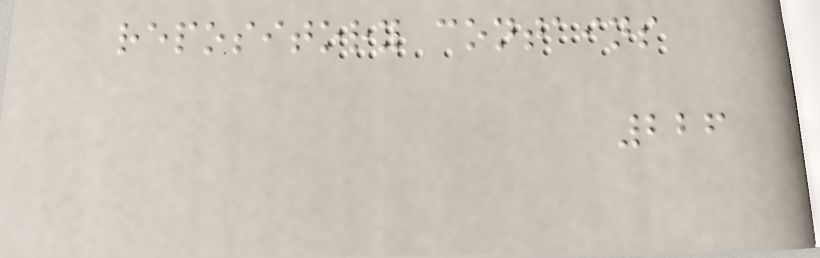repository contains
226
